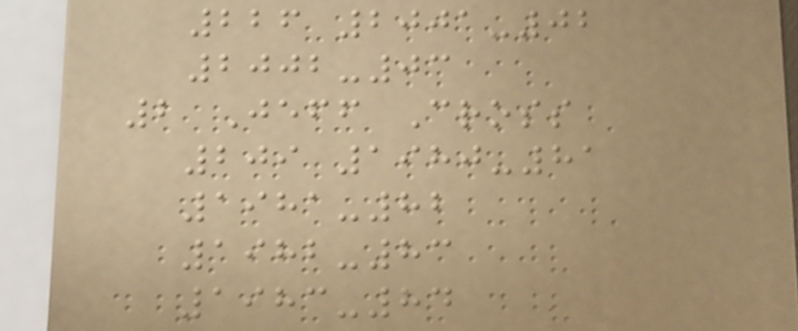226 2001-02
2002-03
2 Jeff Cross
209 1980-81
1981-82
1982-83
1983-84
